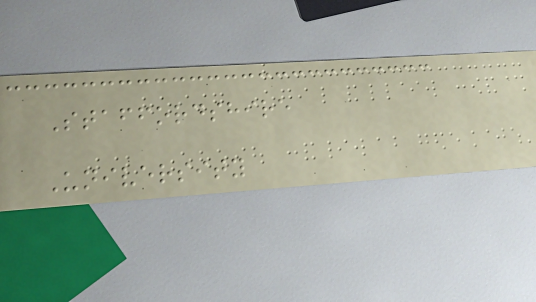Staffordshire
University
